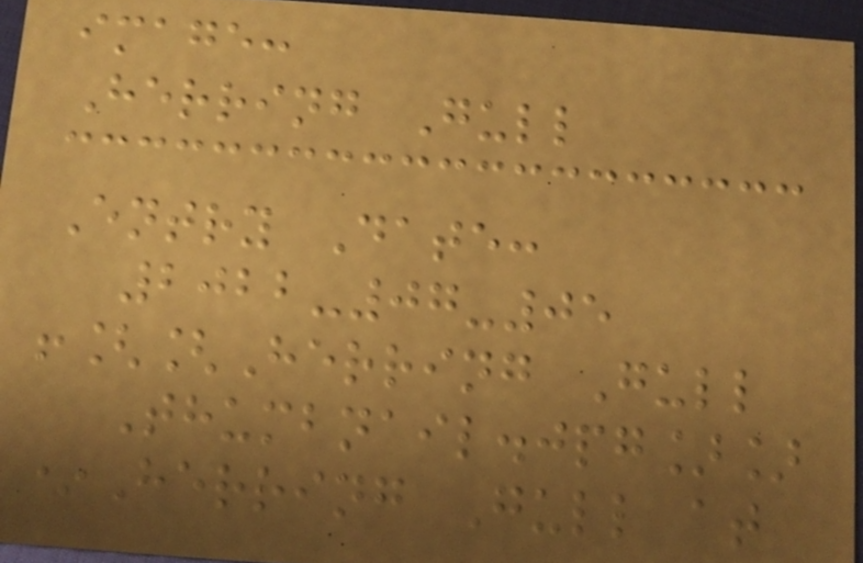image:
Herring Gull
Entry Date:
2022-07-05
![[Herring Gull
Thumbnail.jpg]]
*Herring Gull at
